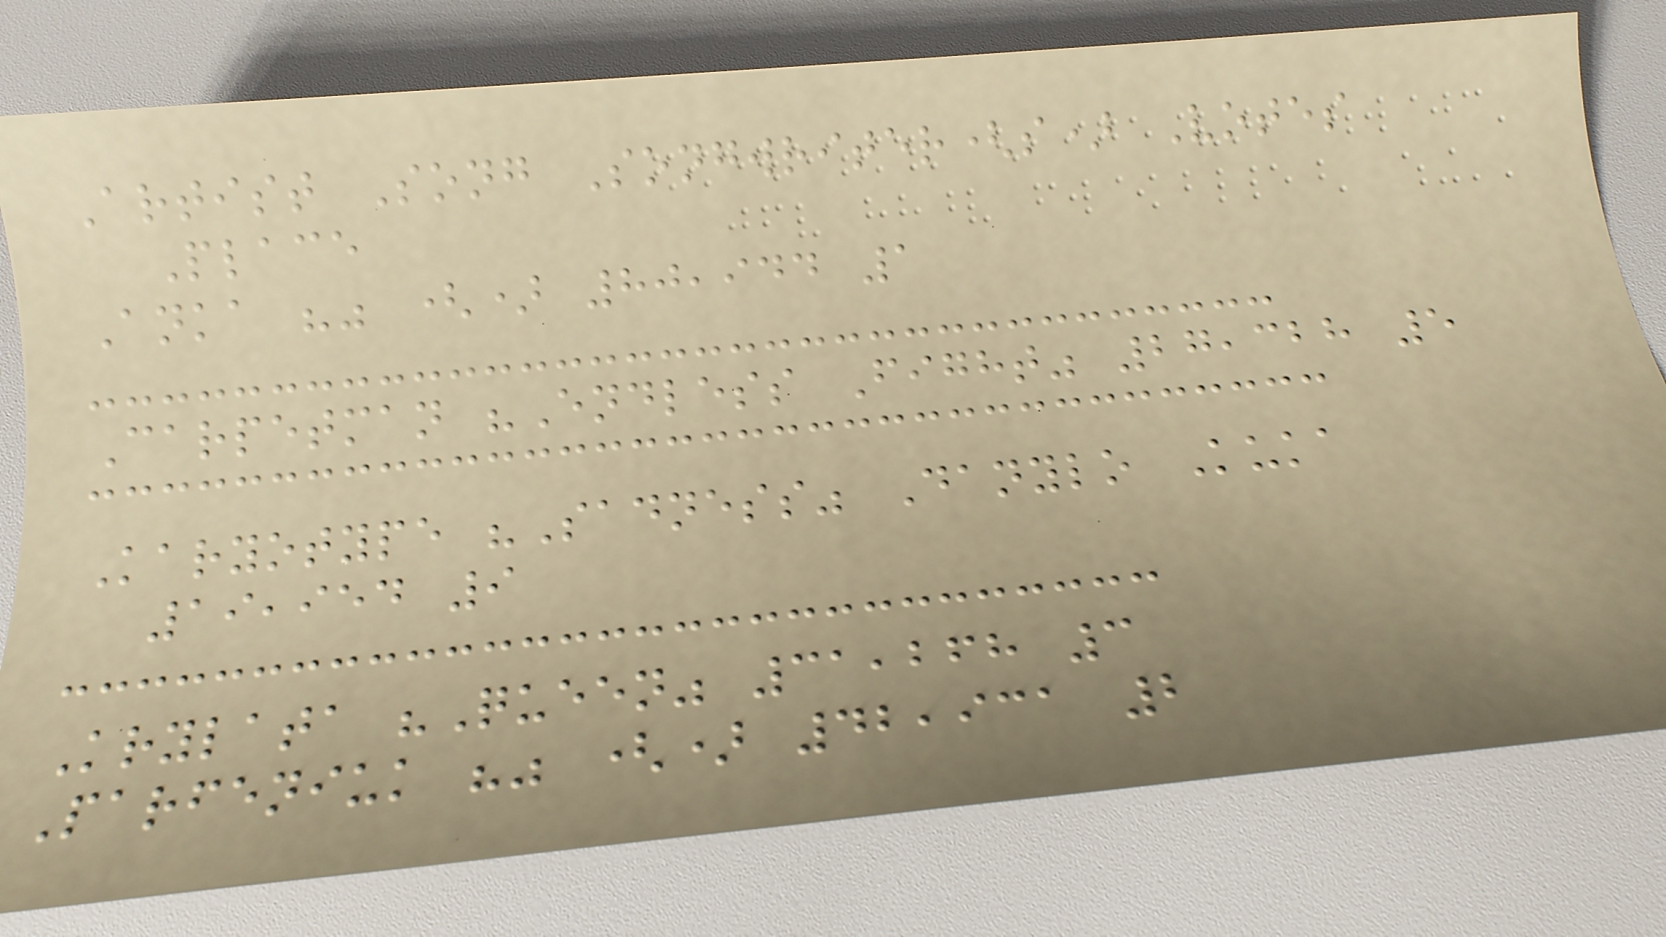Artist Song Songwriter(s) Votes
Place
Anka "" () 80,944 1
Carpetman "Endless Fight" 27,328 5
Karyotype "Sadness" Danylo Kuka
19,954 9
Krylata "Queen" 31,268 3
Parfeniuk "" () 42,931 2
